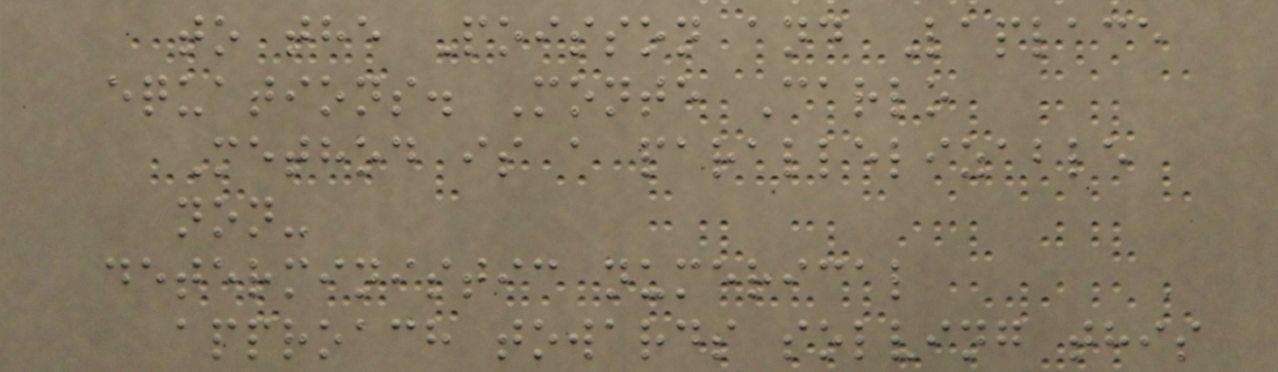to the Poisson and Laplace
equations. Monte Carlo
Method is a parallelizable
non-
deterministic numerical
approach towards solving this
